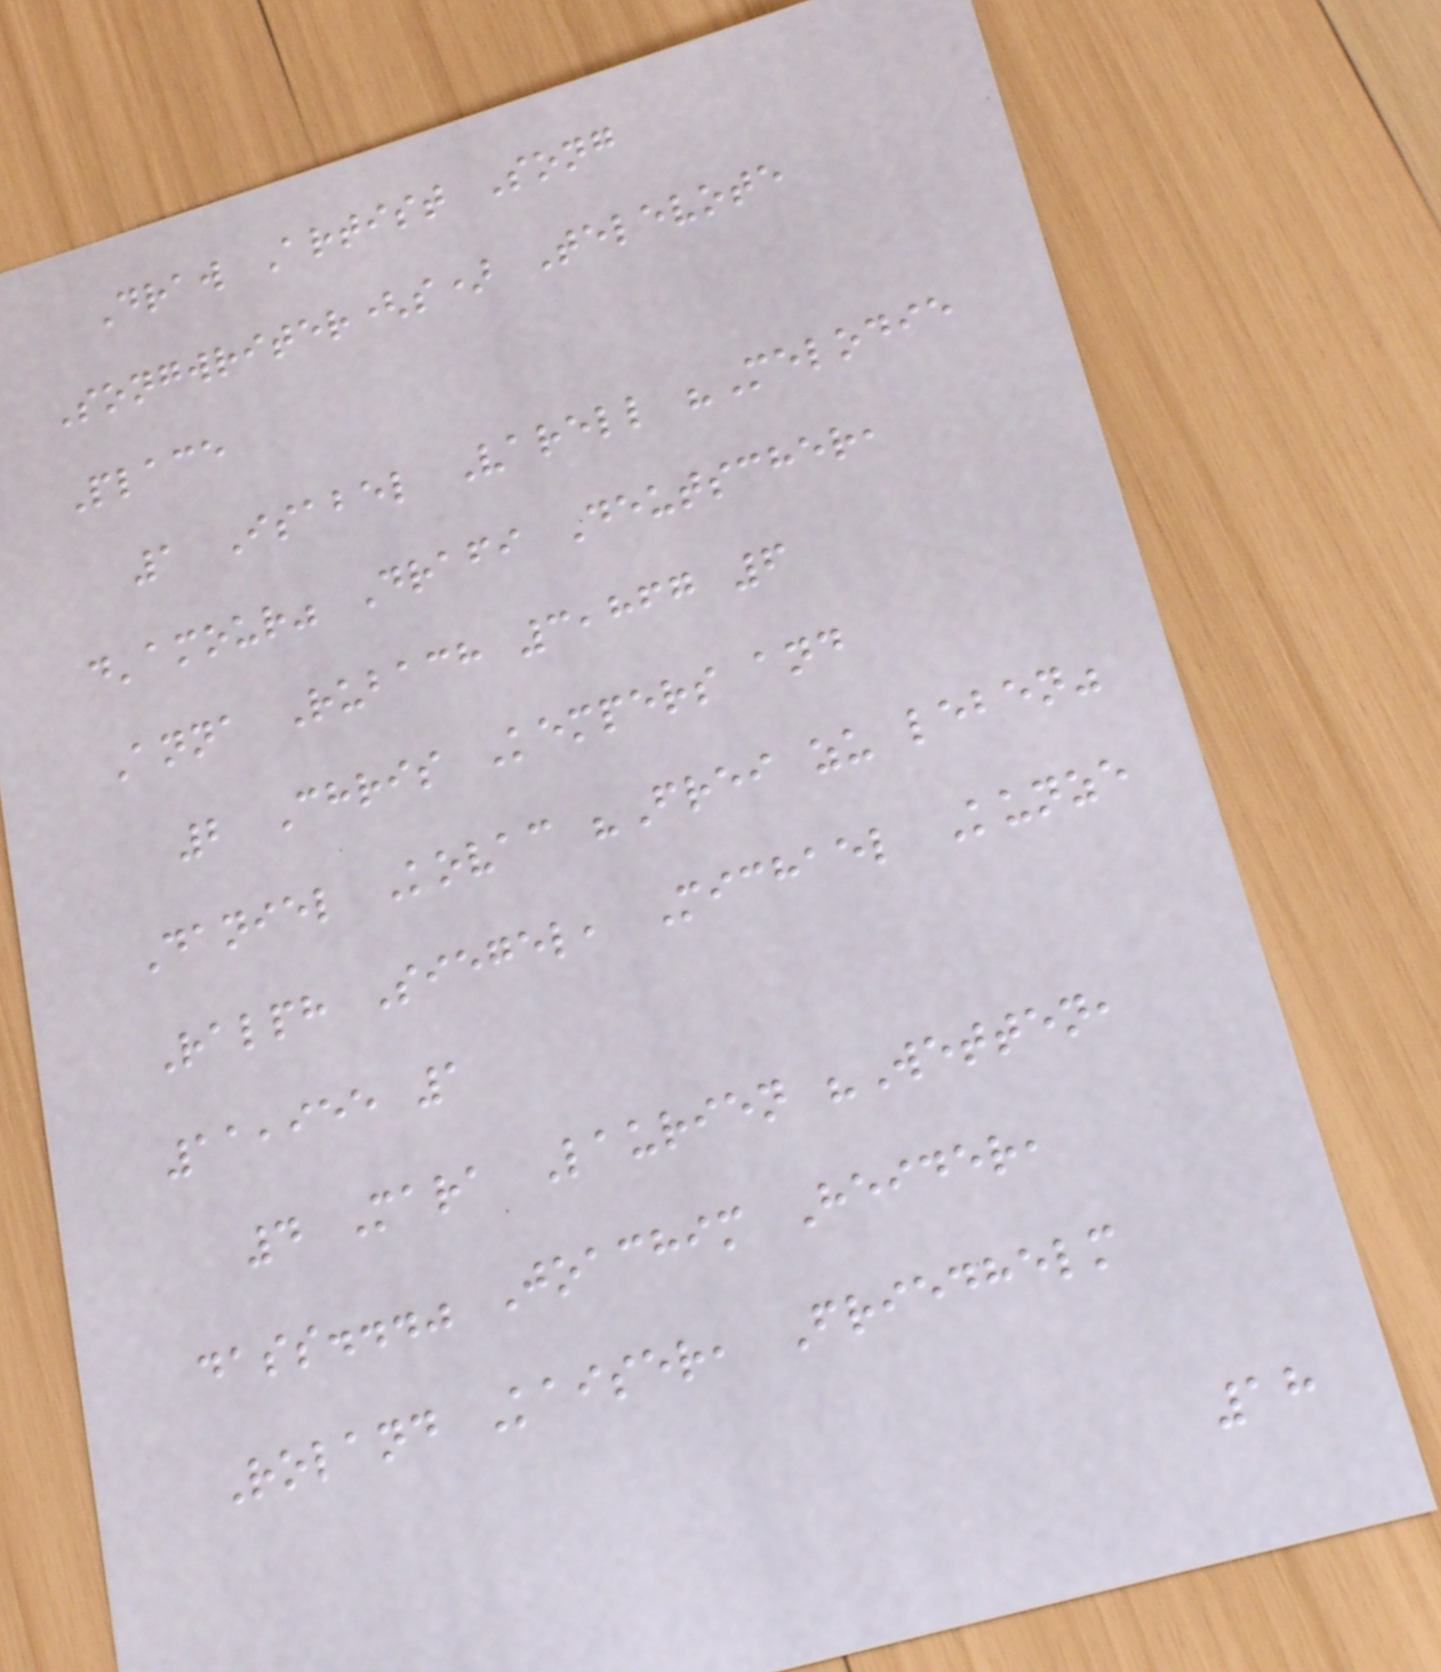Draw Artist Song
Songwriter(s) Televote
Place
1 Isabel Varell "Melodie
d'amour" Drafi Deutscher,
Anna Rubach 3,867 6
2 Chris Kempers and
Daniel Kovac "Frei zu leben"
Ralph Siegel, Michael Kunze
11,955 1
4 Mara Laurien "Wetten,
dass..." Joachim Heider,
Roland Kaiser, Friedhelm
18
